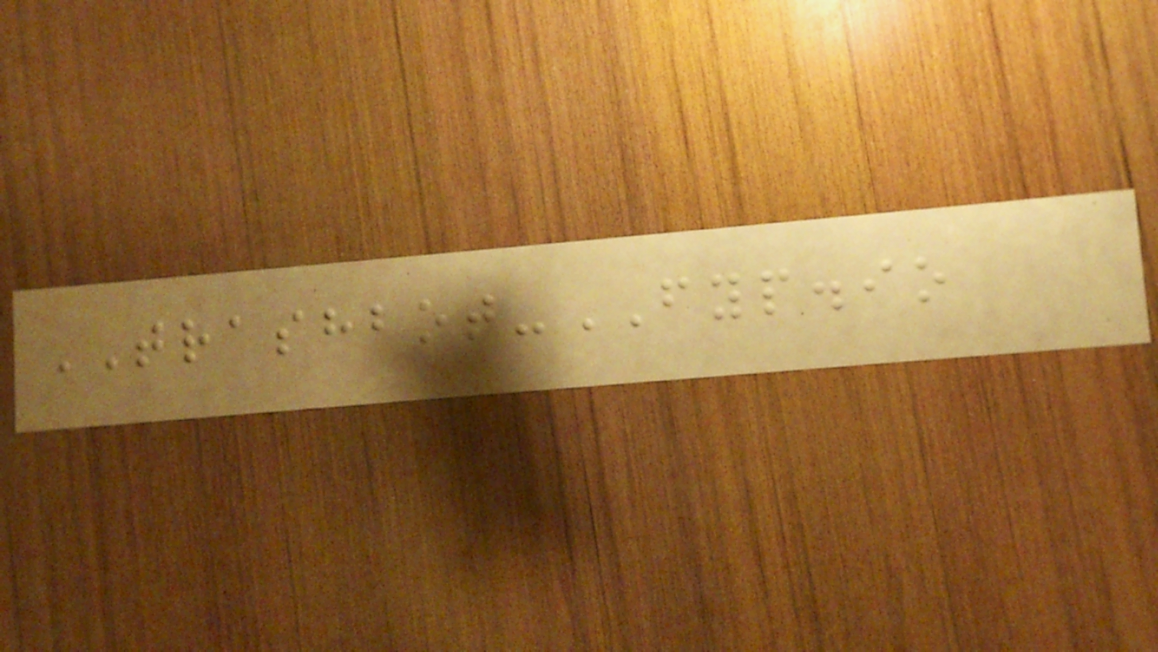TRASHBOT-FYP.io
